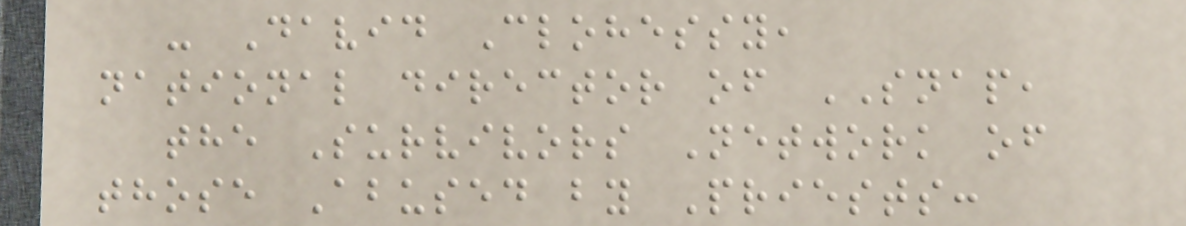- David Clohessy,
national director of SNAP,
the Survivors Network of
those Abused by Priests:
